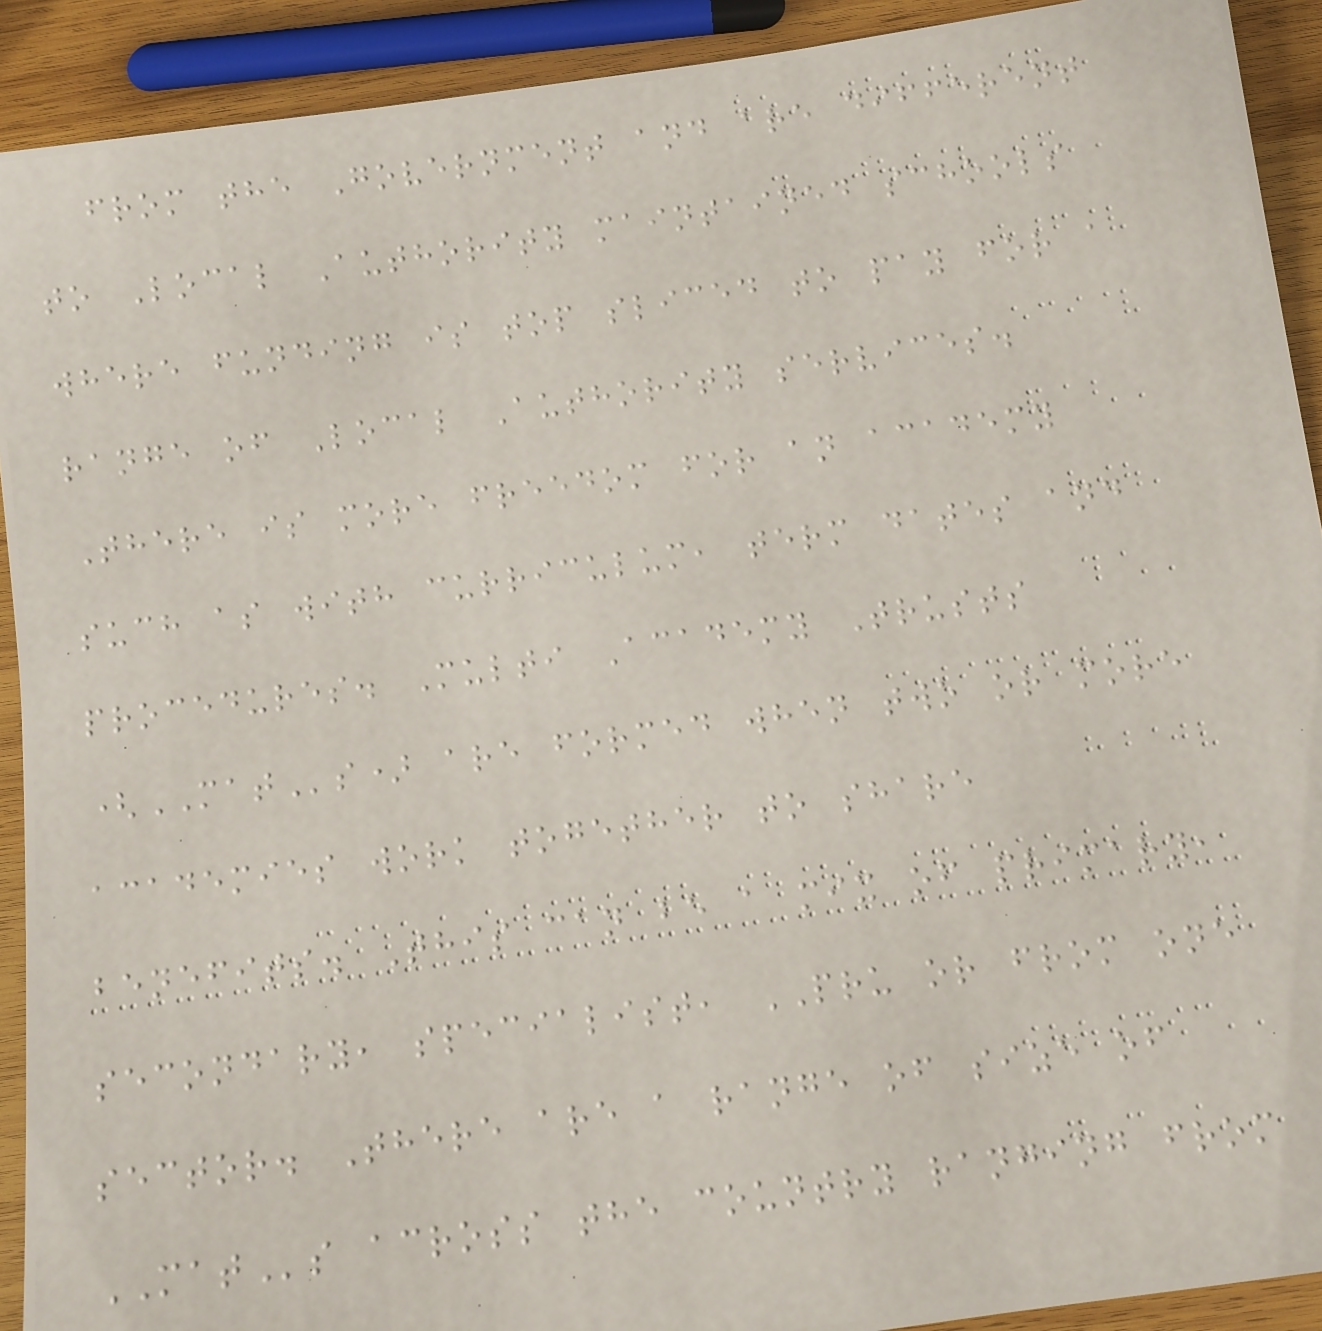from the Government and are different
to Local Authority maintained schools
where funding is top sliced to pay for a
range of Local Authority services.
There is more freedom for an academy
such as with curriculum, term dates and
procedures. Multi Academy Trusts
(MATs) are formed when two or more
academies work together to share
benefits. This can be a mix of primary,
secondary, specialist, PRU or from one
sector. There are a range of size of
MATs across the country ranging from
